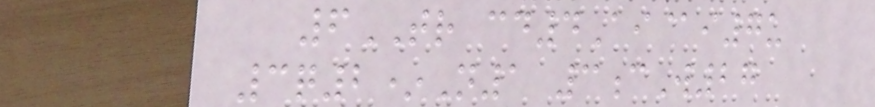6TR cd4Ai@i7u
3q2*N1 3cW27
